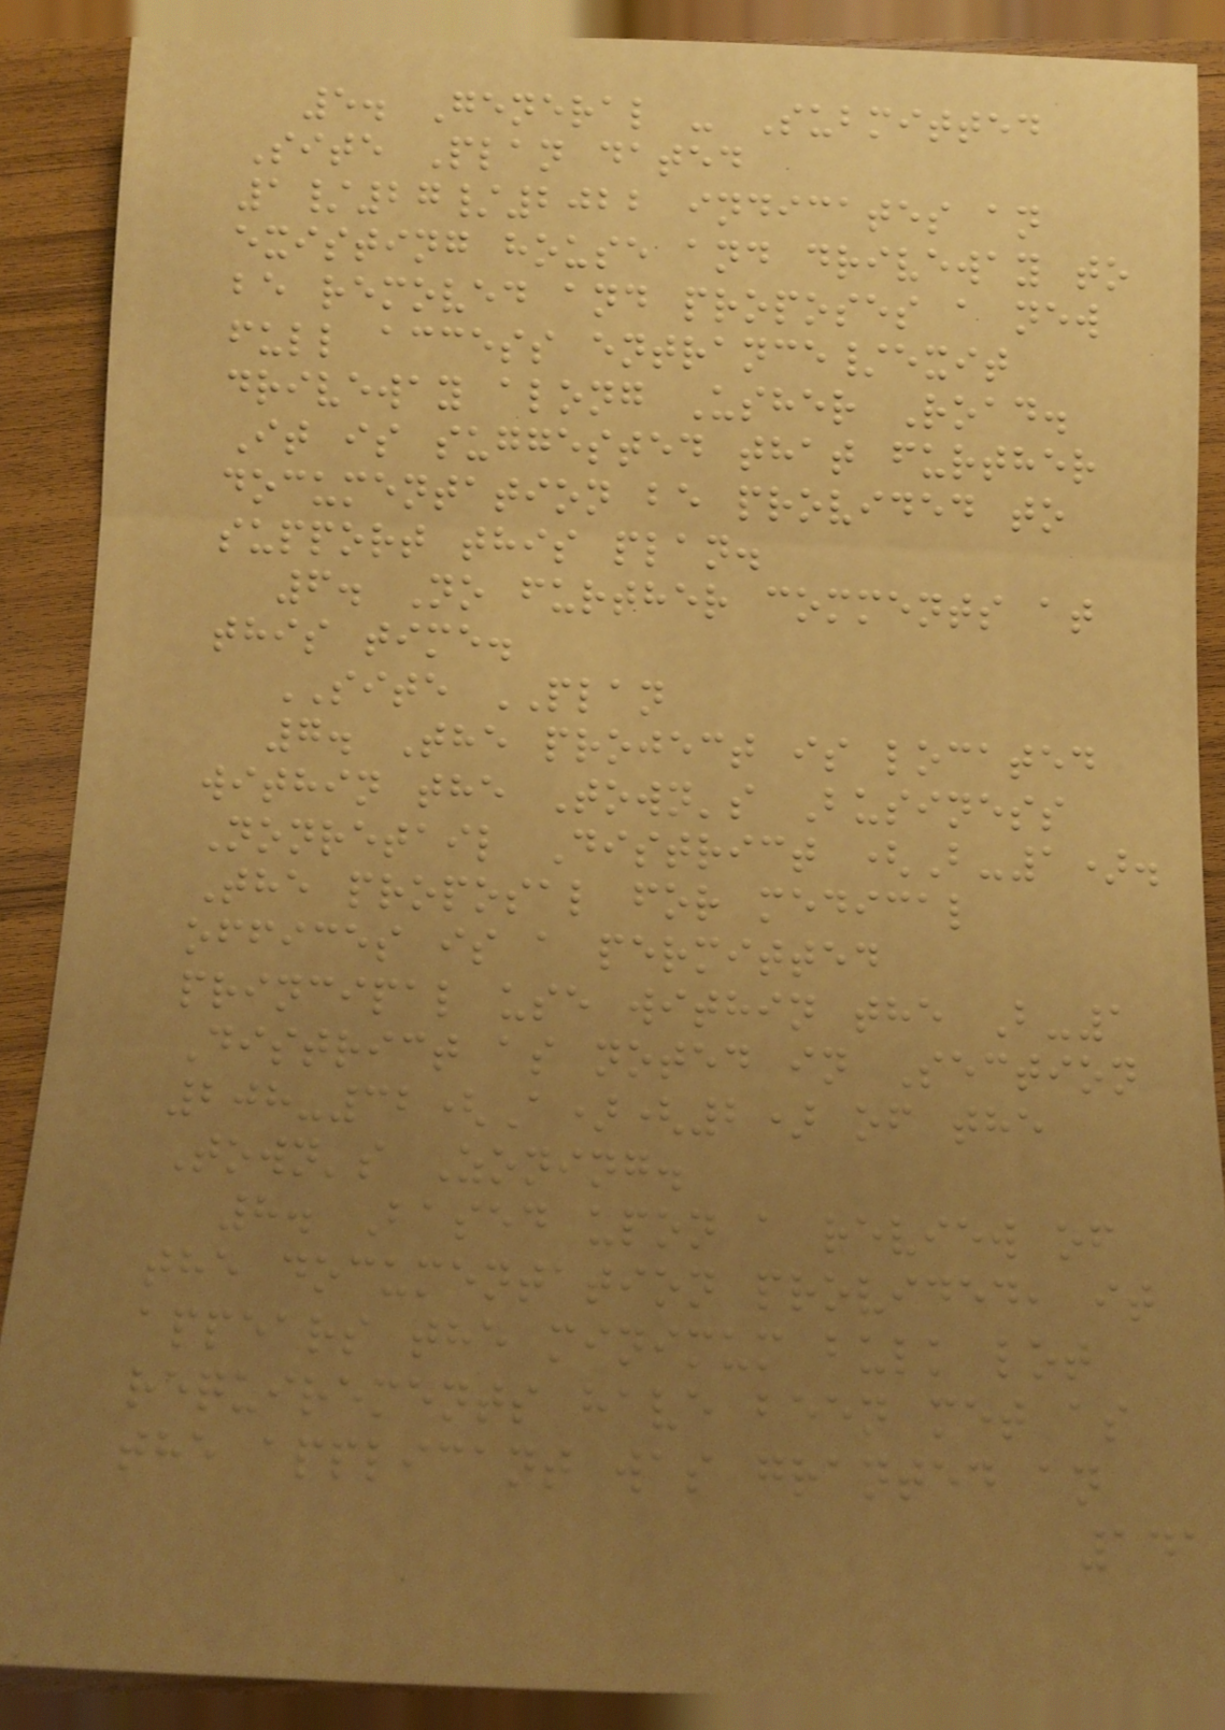5. General - Submitted
Site Plan dated
1/27/2022 indicates an
existing house and driveway to
be removed and proposes a new
full access entrance/exit
driveway along Usher Road.
It is suggested that further
documentation be provided to
support this plan.
6. No further comments at
this time.
SITE PLAN
7. The project is located
within the Town's Business
Nonretail District (B-1).
The proposal for medical
offices is a permitted
principal use within the B-1
District as noted in Section
208-32(A)(2) of the
Town's Zoning.
8. Based upon a review of
the documentation provided, it
appears the minimum bulk lot
requirements have been met as
the applicant was granted an
141
